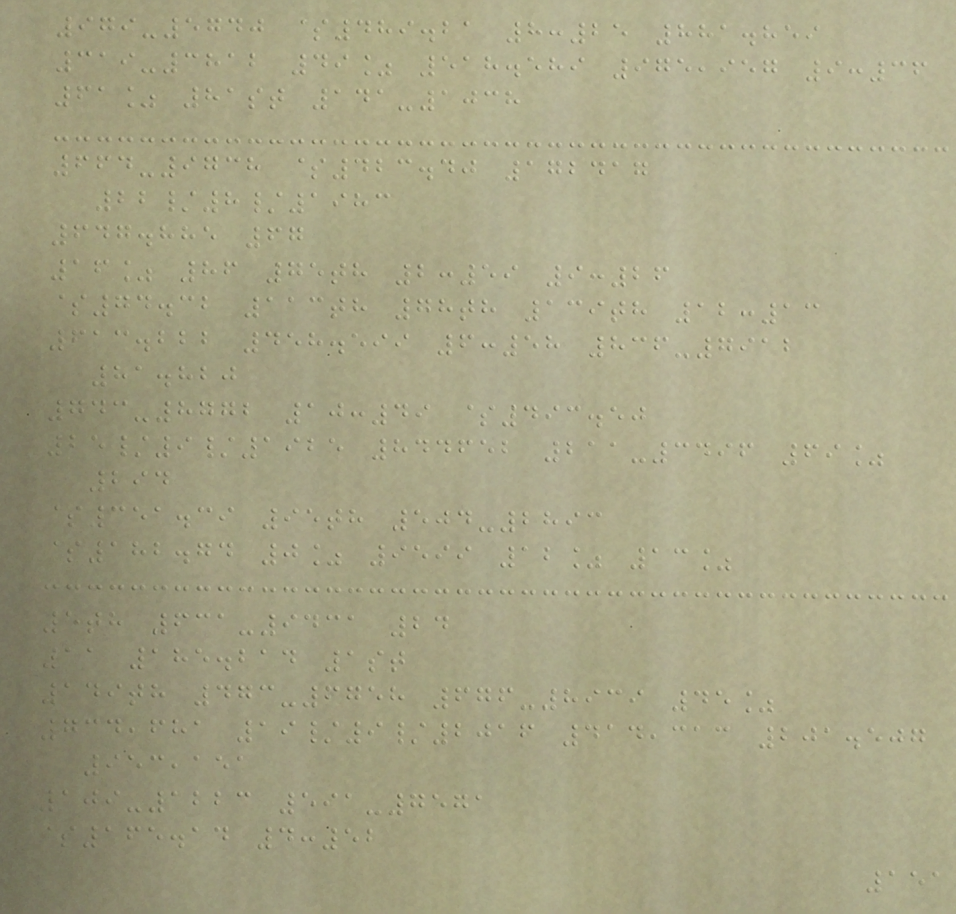979-5740 $489.21 8:25 881.859
319-3812 49% 518.589 975,957 9:36
61% 81st 141-1038
664-9738 $423.40 172417
22/8/1983
647.885 67
16% 86 75th 2:59 9:26
$74.32 113th 78th 139th 12:13
613.222 458.599 6:58 836-7912
81.820
743-8772 10:49 $493.50
25/9/1925 844652 211-3496 69%
294
$351.39 95th 504-2893
$182.74 0% 9599 12% 13%
5th 631-9431 24
11 185.214 1st
149th 473-6758 676-8939 45%
734,681 19/9/2016 414,313 201.507
953,151
109-1223 591-7571
$165.14 4:52
151
